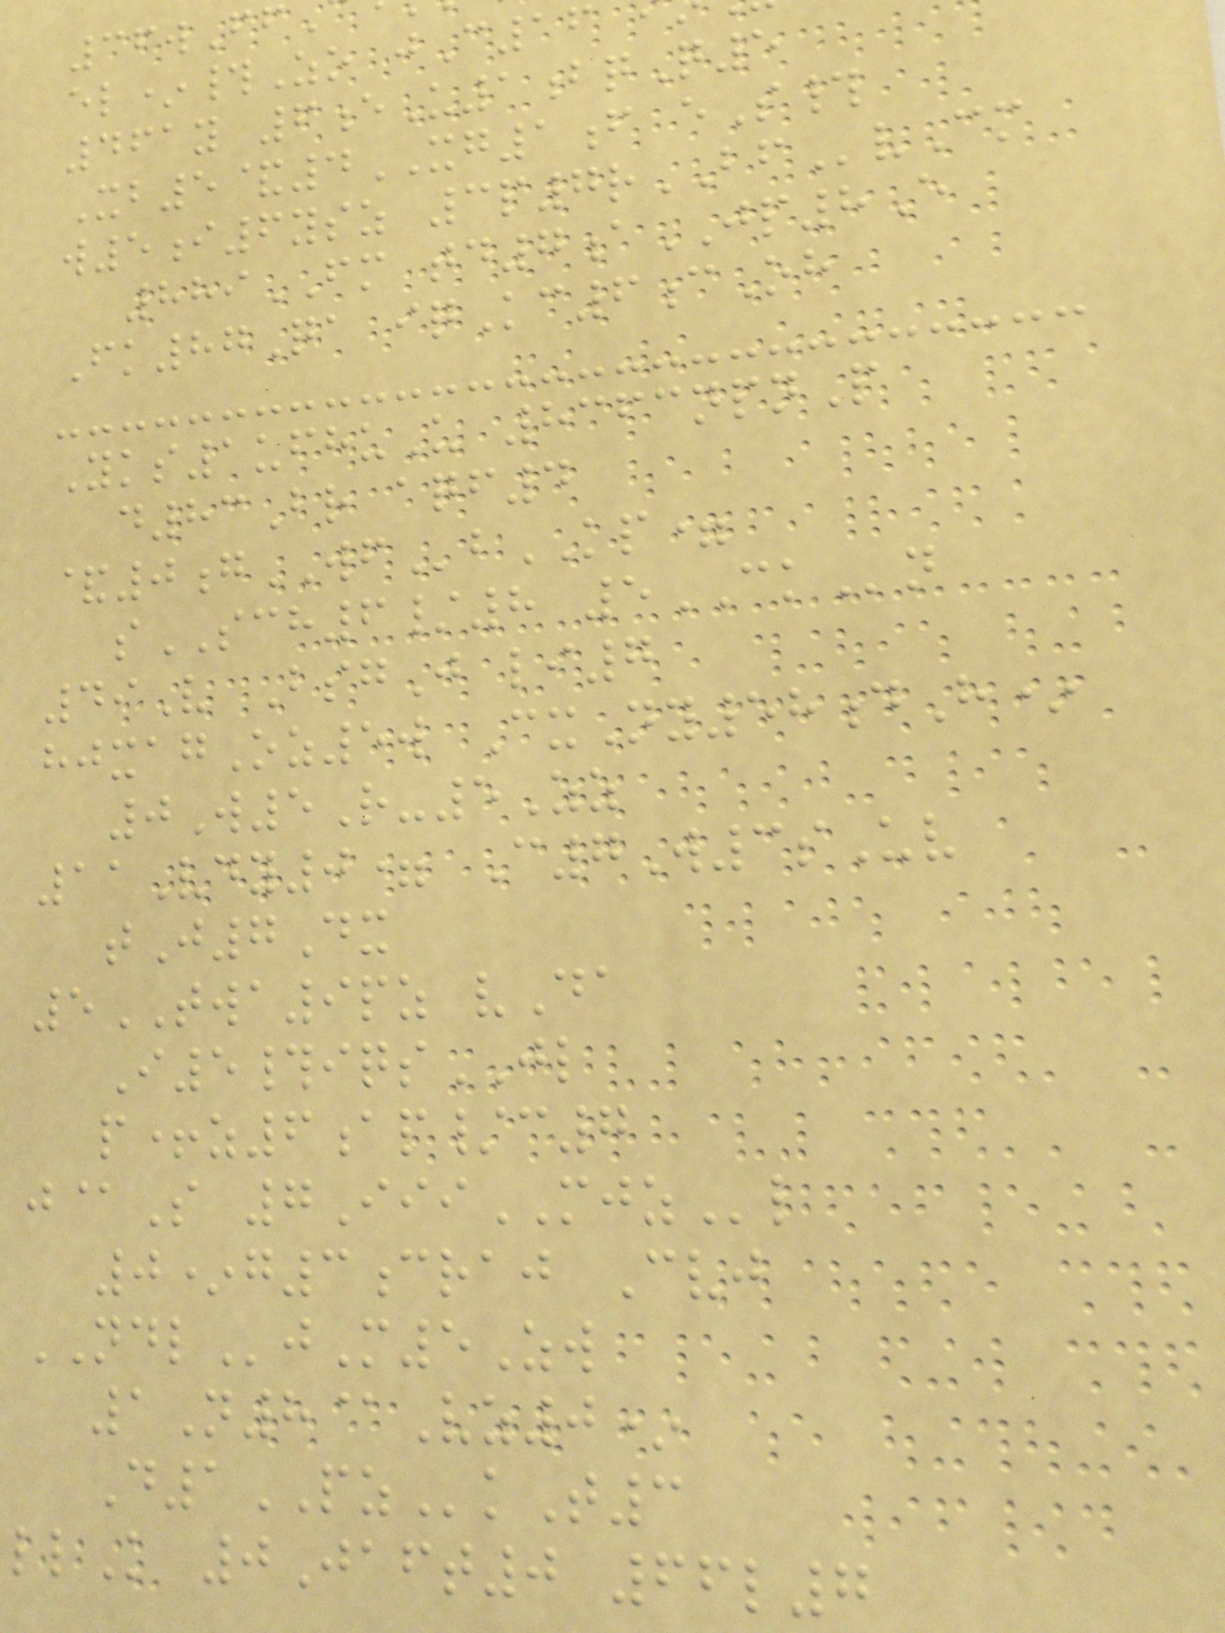36wFf
el*#Zo jC16
461y 6eU1bqQ5
Xb5&4XG1f eS#
w5i6ysz 3p7rBFvCm
889FM td7aJP8E
Fk87Qa iqKc6cOh
Yks1ufhuU 8363npnP
d83Br aqf4
&0gWFbKP=
sSCH6/8 5CKn
49V BsgJ li7
hjxagOz5w CxNy58dH*
0W5R-5Zz
11Vdy0= C7W3sUv
tJ7Dx
5TWA9pz vDa
I5#iqsJL
p+z6ap/c7
j@S 7IiiMJZl
0*g3craj Cvj
NDLjM5Zw
1N8@Vz0*
D1PZkT3
llK 0Jaft0 66l7
